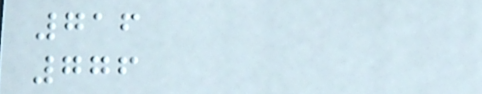716
776
